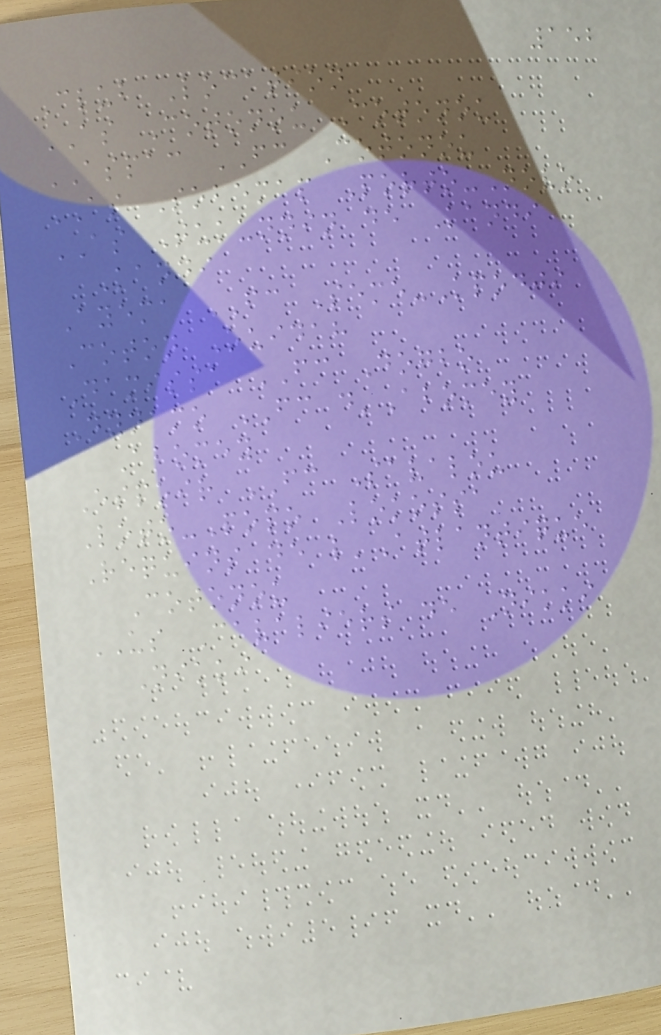152
Club Location
AS Cotonou Cotonou
ASPAC FC Cotonou
AS Sobemap Porto-Novo
AS Tukunnin de Kandi
Kandi
Ayema FC Seme-Kpodji
Coton Ouidah
Damissa FC Dogbo
Dynamo FC d'Abomey
Abomey
Espoir FC Savalou
Loto-Popo Lokossa
Requins de l'Atlantique
Cotonou
US Cavaliers de Nikki
Nikki
